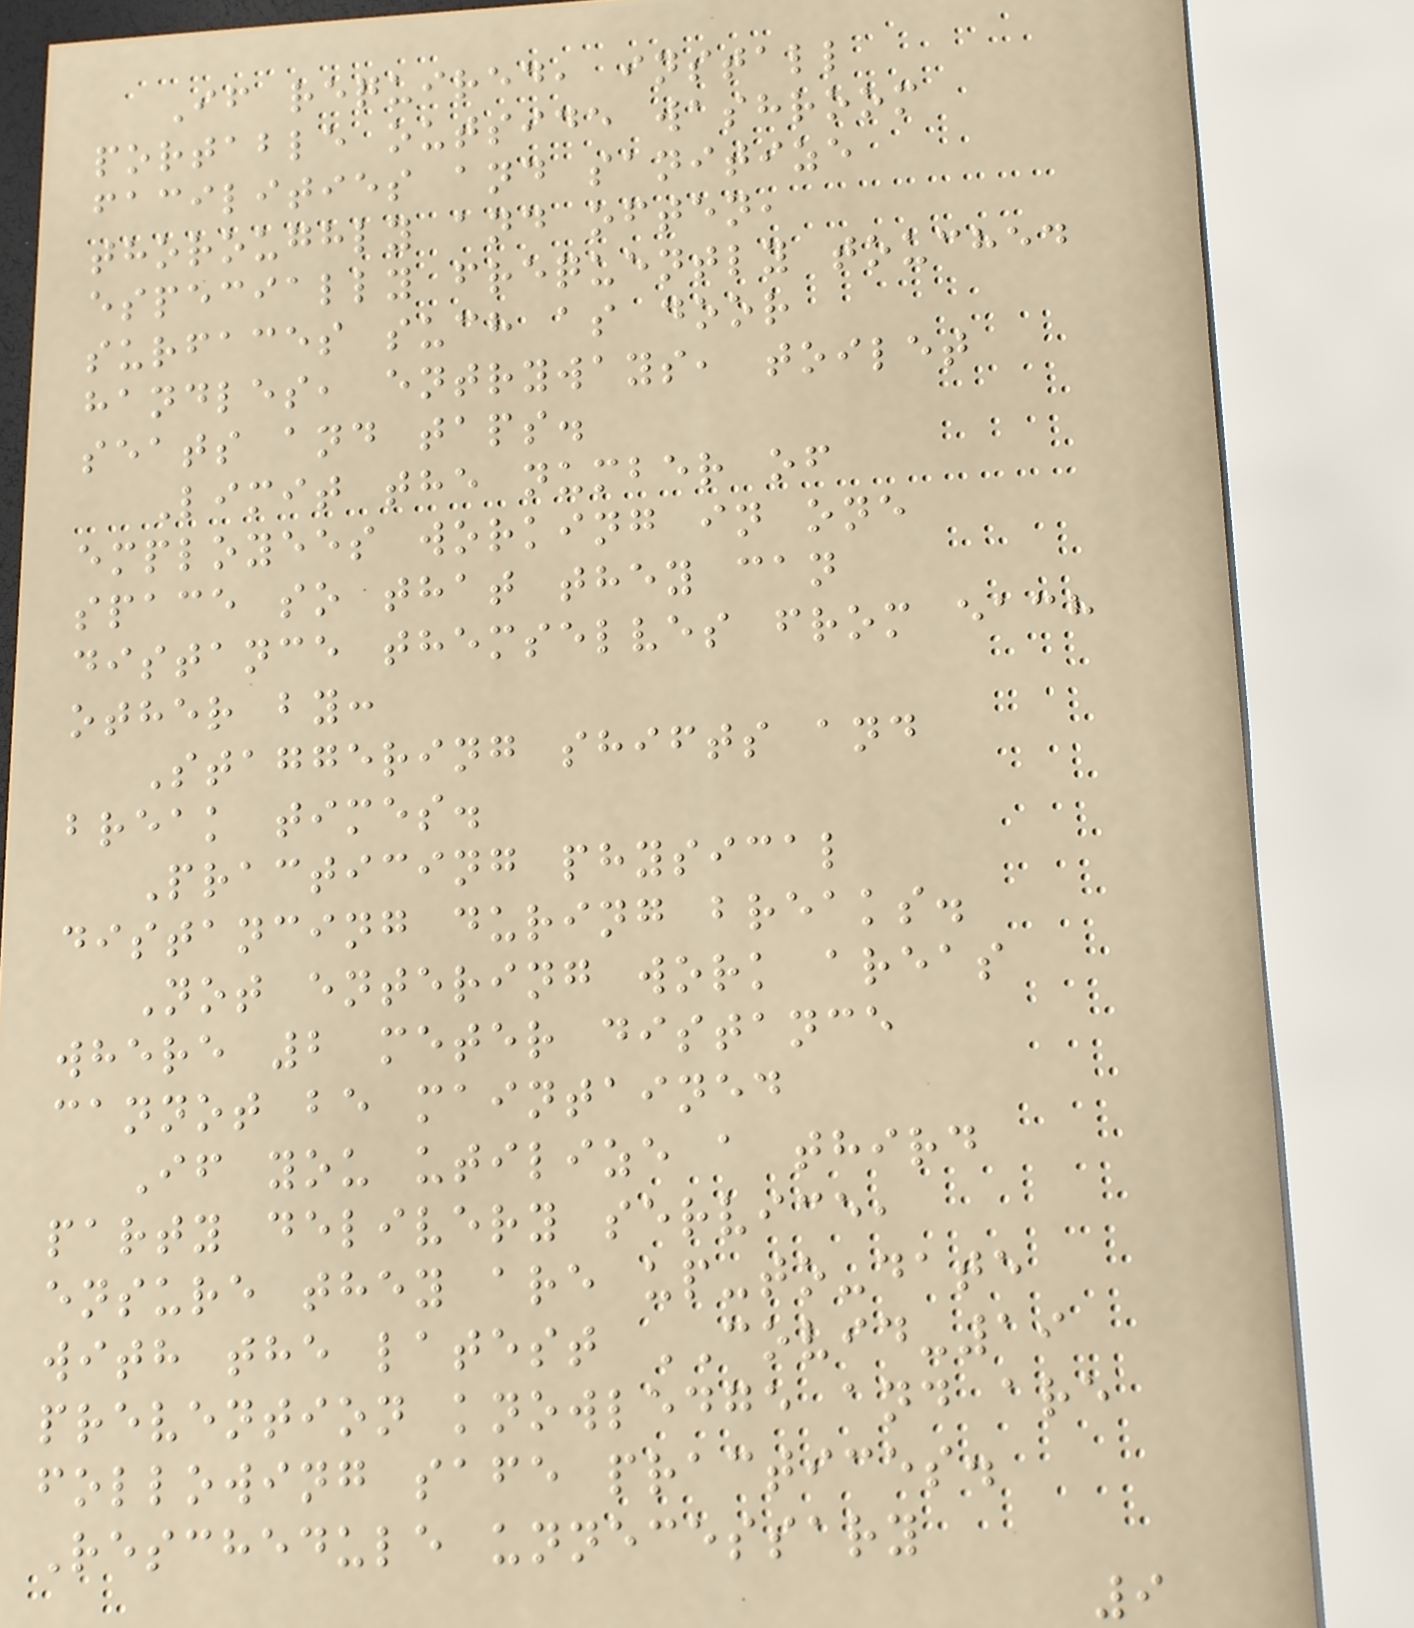If required, install
portable outside washroom
facilities and sanitize
thoroughly and often,
especially frequently touched
surfaces such as door
handles, entryways, toilet
seats and taps.
Limit the number of
employees working in one
space so that they can
distance themselves from each
other by:
Staggering shifts and
break times.
Practicing physical
distancing during breaks.
Not entering work areas
where 2 meter distance
cannot be maintained
If you utilize a third
party delivery service,
ensure they are up-to-date
with the latest COVID-19
prevention knowledge and are
following safe practices.
Reschedule unnecessary
9
